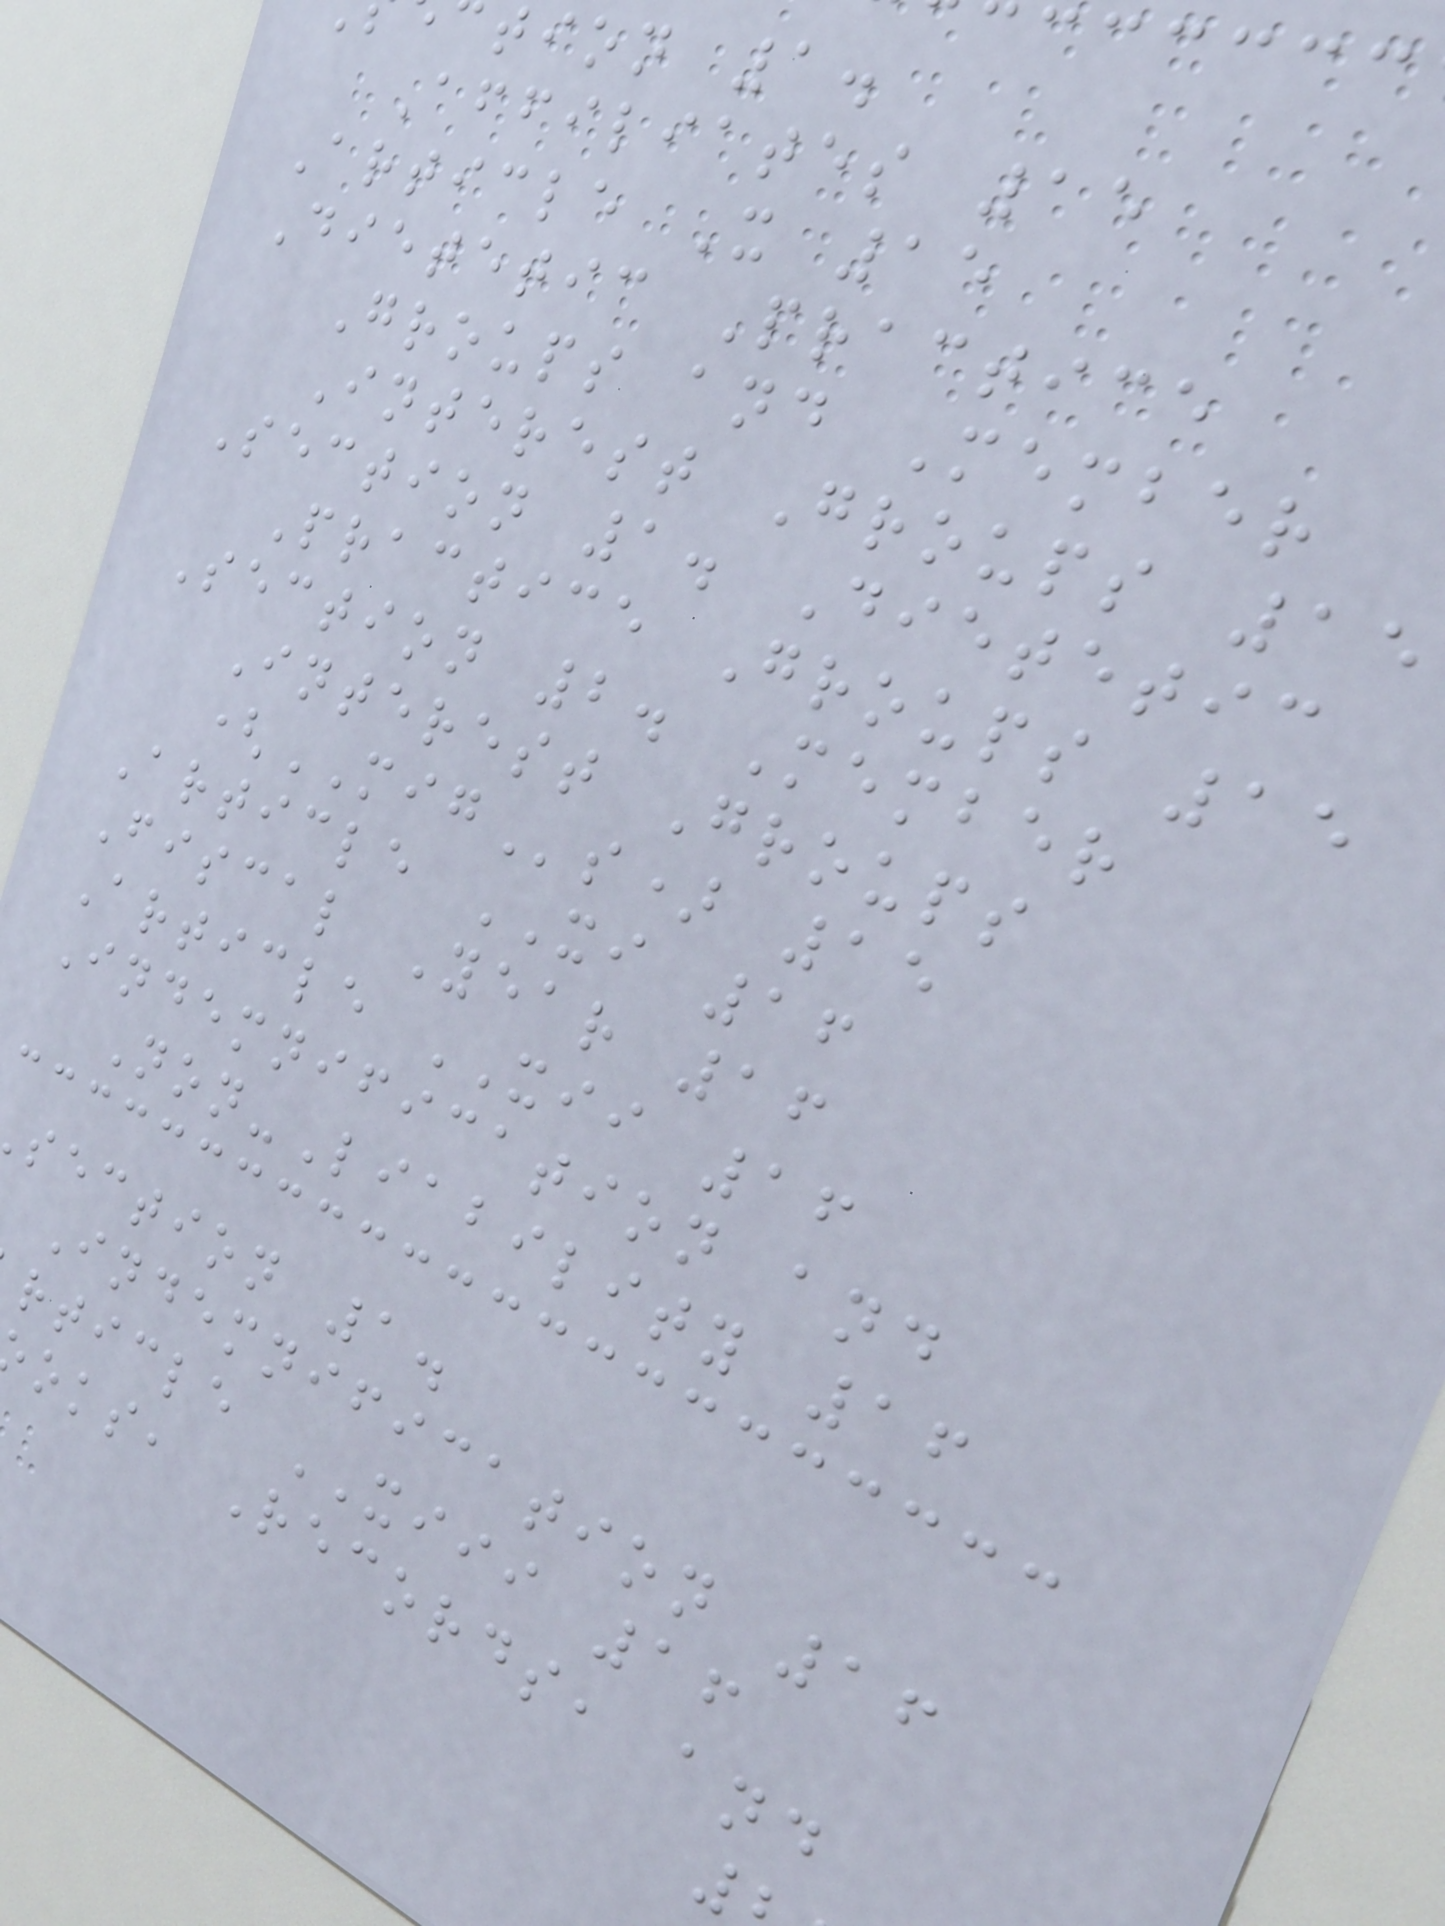tion 1.
Affiliates 15
Article X 15
Dietetic Practice
Groups and Member
Interest Groups 15
Section 1. Dietetic
Practice Groups 15
Section 2. Member
Interest Groups
(MIGs) 15
Article XI 16
Fiscal Year 16
Article XII 16
Indemnification and
Non-Liability 16
section 1.
Indemnification 16
rticle XIII 16
oks, Records, and
